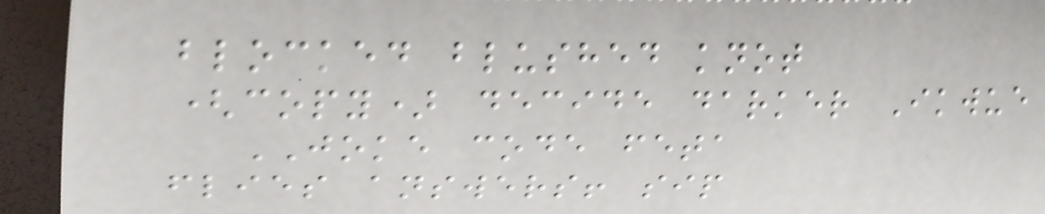blocked blushed knot
(copy) decide darker Ikwue
JOKE code feta
flies answers! sip
